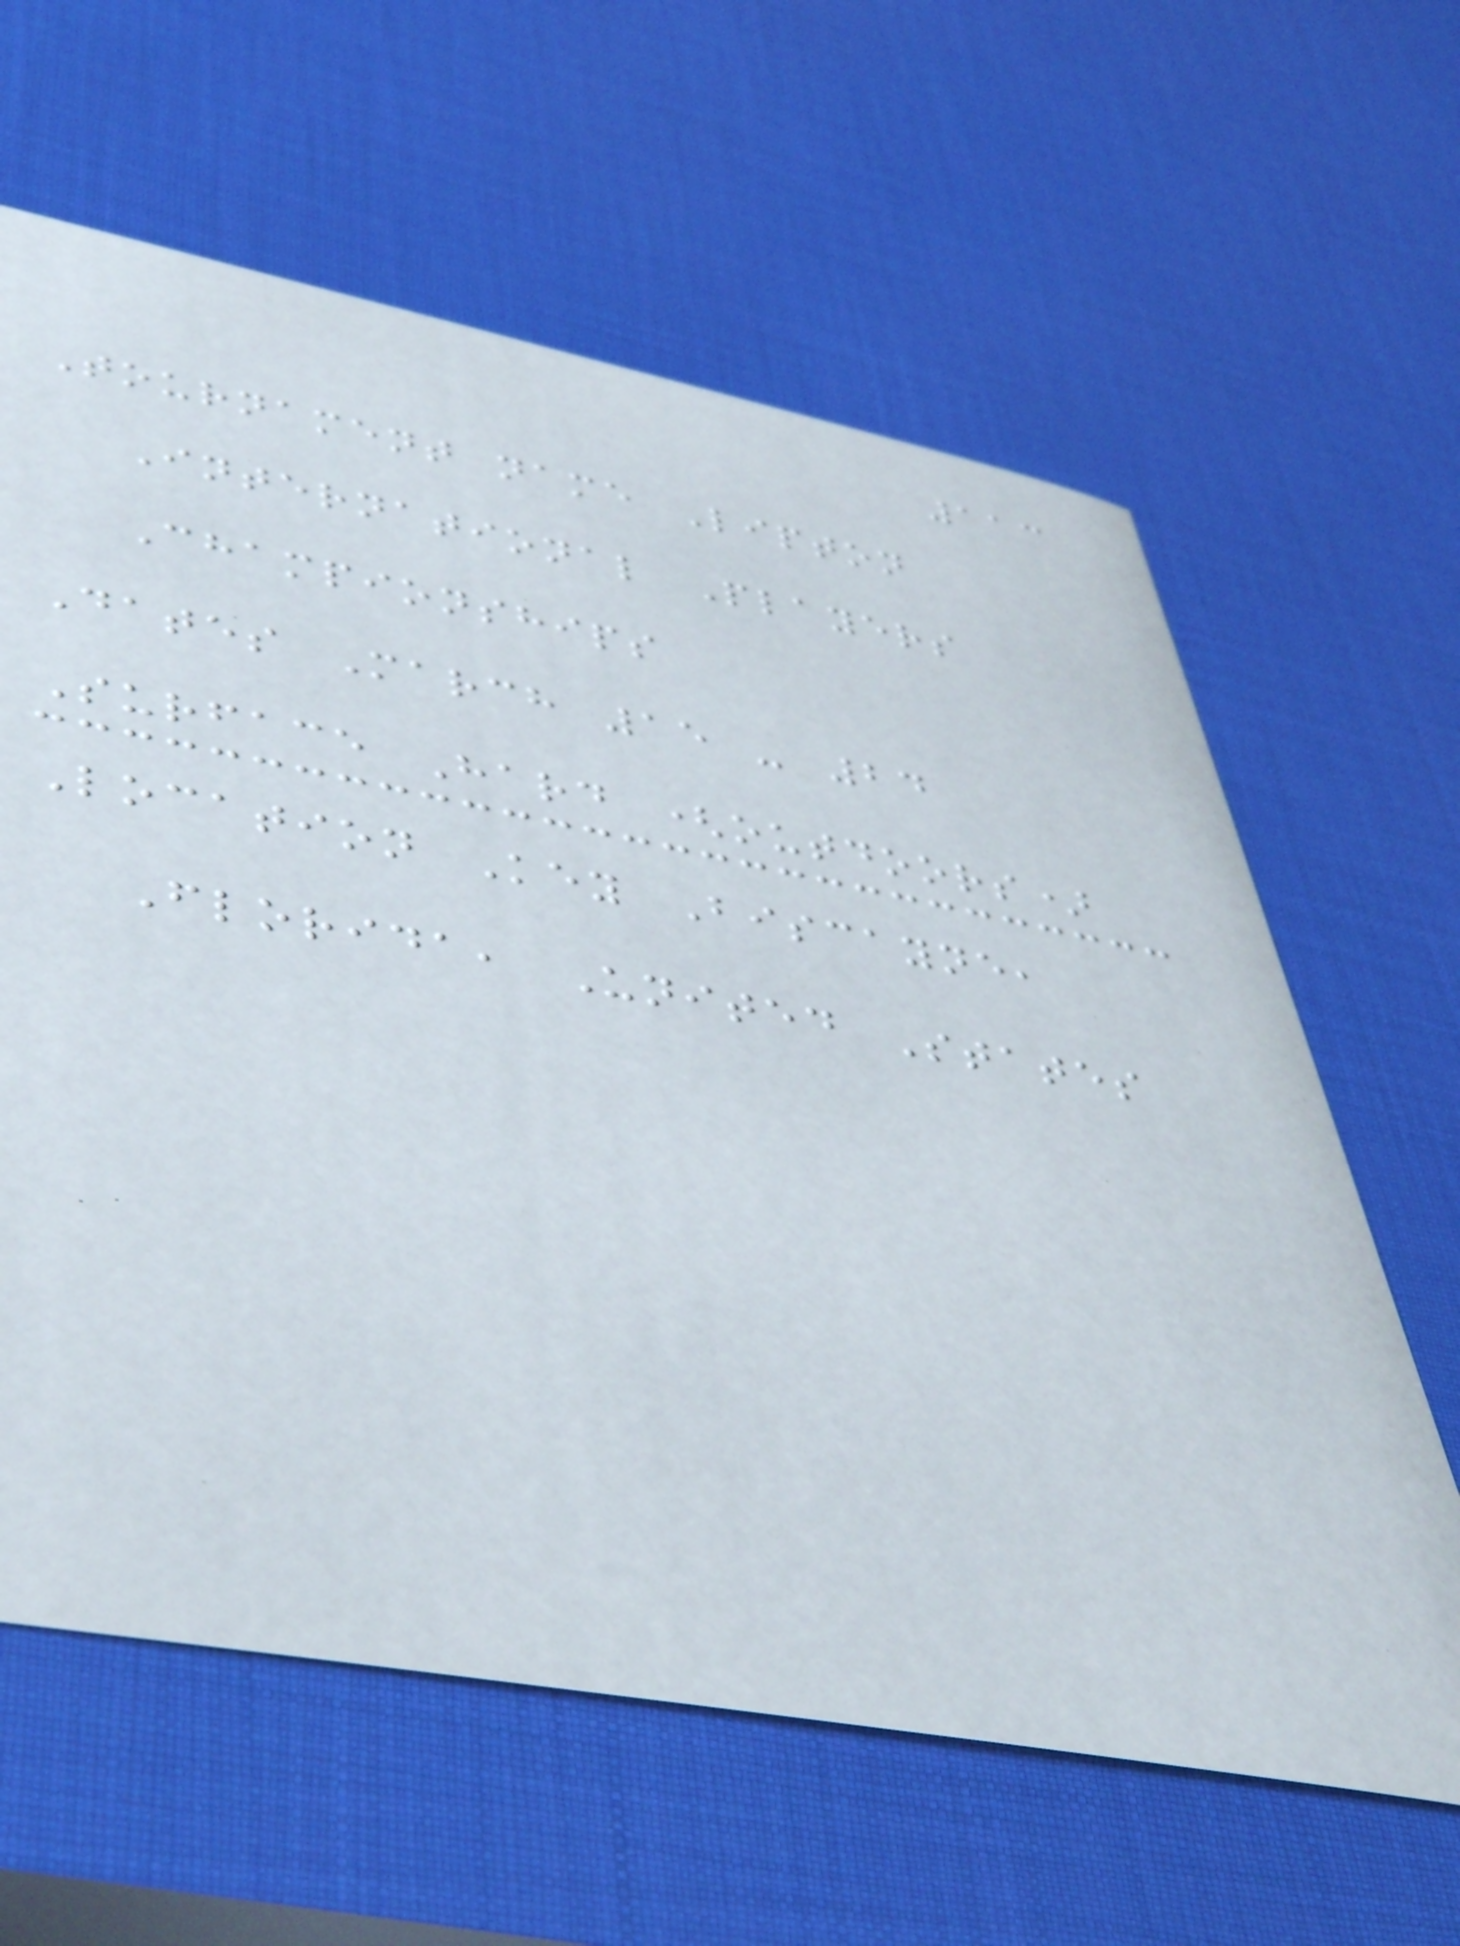113
Tournament name Lipton
International Players
Championships
Dates March 15 - 24
Surface Hard (outdoors)
Location Key Biscayne,
Florida, United States
